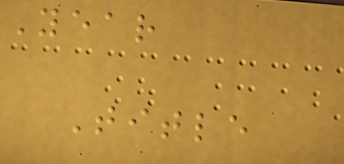Year
Title
